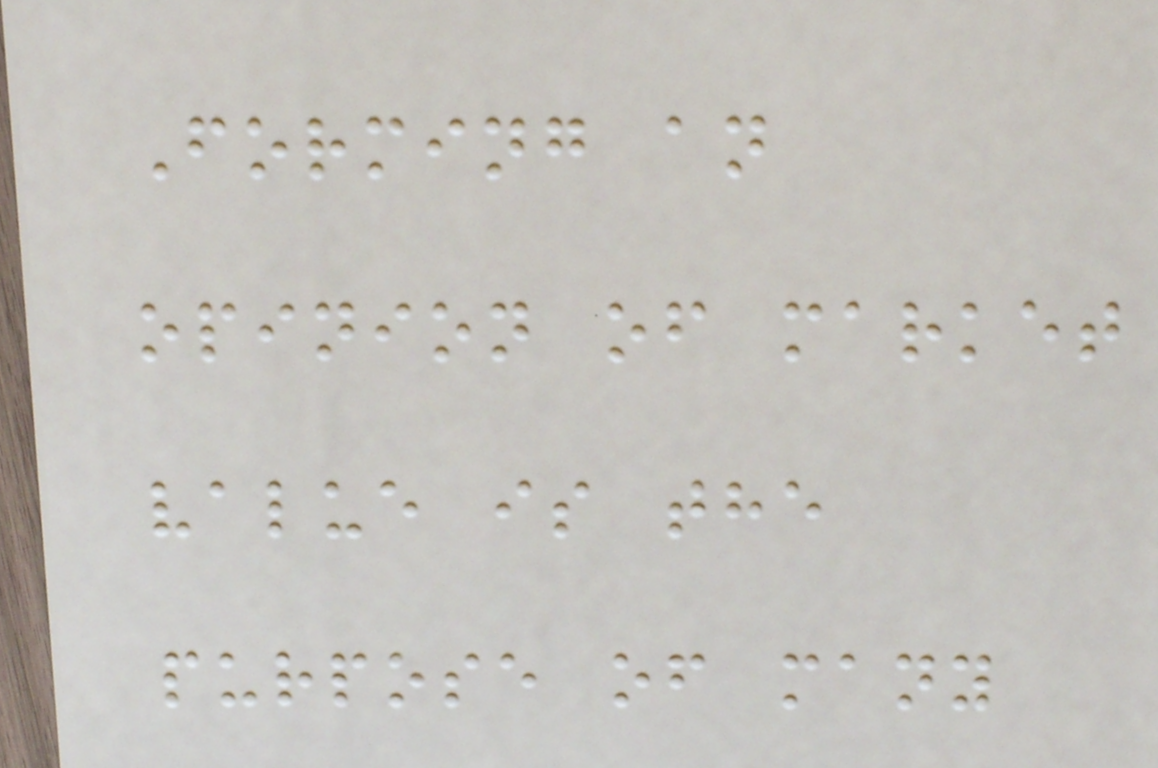Forming an
opinion of market
value is the
purpose of many
